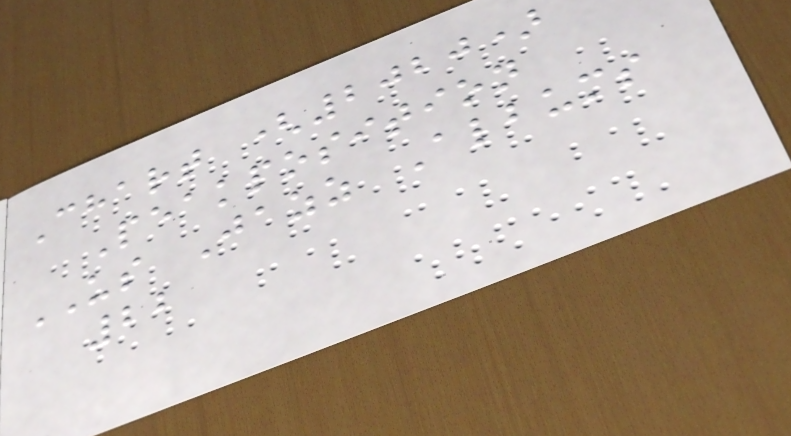Chart (2020)
Peakposition
US Jazz Albums
22
